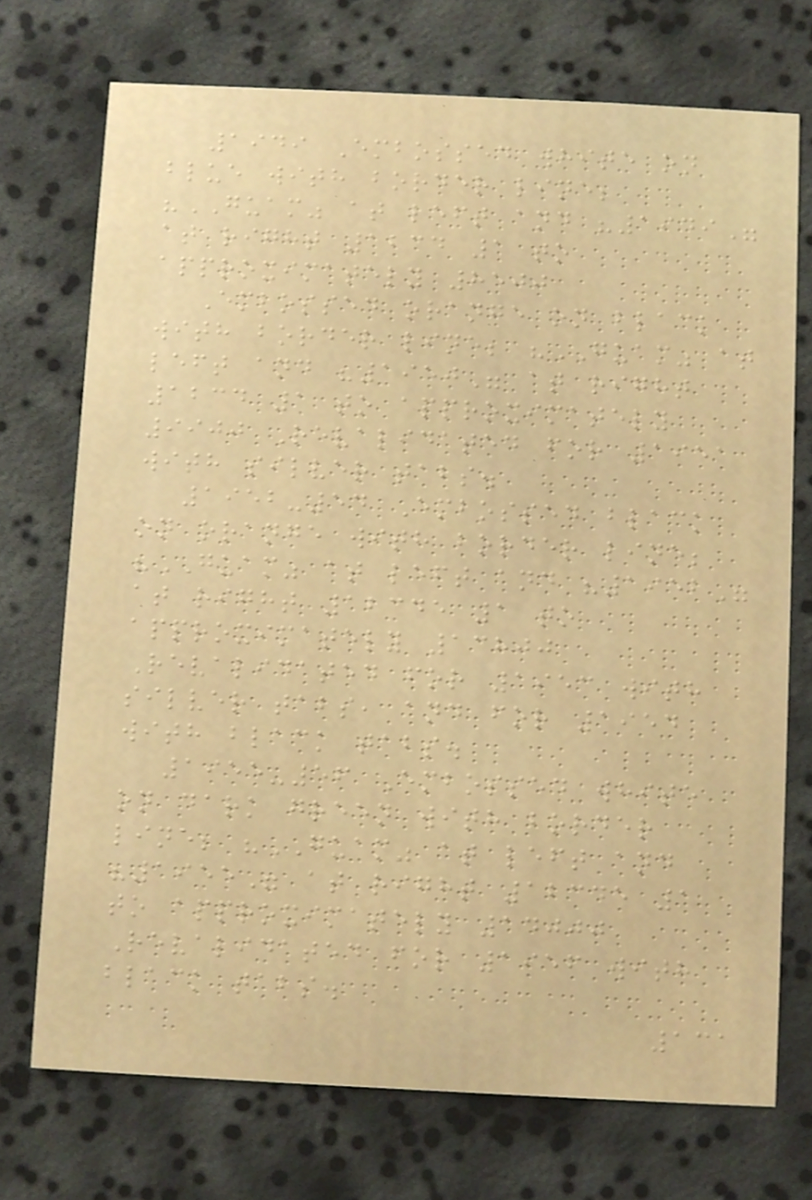1949 Embossed white on
blue with border line;
"GUAM" at left and "1949"
at right 1234 1 to
approximately 8500
Embossed orange on black
with border line; "GUAM" at
left and "1950" at right
1234 1 to approximately
9900 Revalidated for 1951
with silver tabs.
1952-54 Embossed black
on orange with border line;
"GUAM" at left and "1952"
at right 12345 1 to
approximately 13800
Revalidated for 1953 with
silver tabs, and for 1954
with black tabs.
1955-56 Embossed white
on dark green with border
line; "GUAM" at left and
"1955" at right 12345 1
to approximately 14000
Revalidated for 1956 with
black tabs.
131
